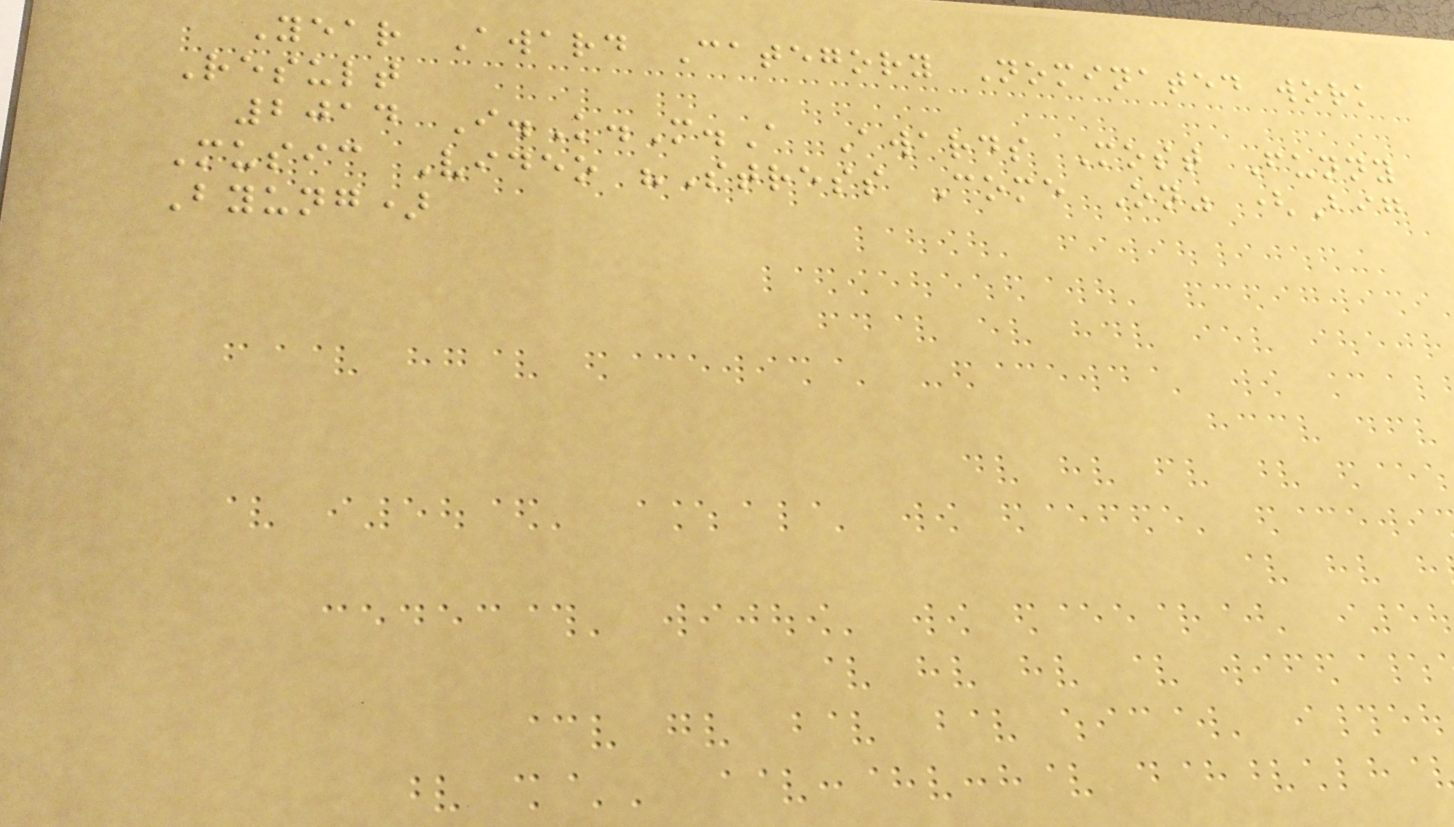Year Award Category Nominated work
Result
2014 I.K.M.A Awards Most Funny
Music Video "Stress Come On" (Big
Byung)
